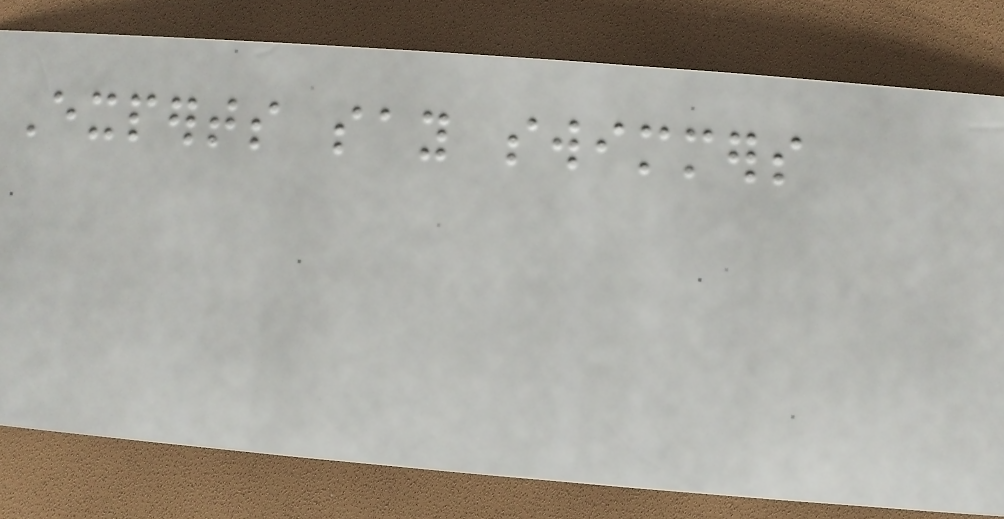Experts say swimmers
